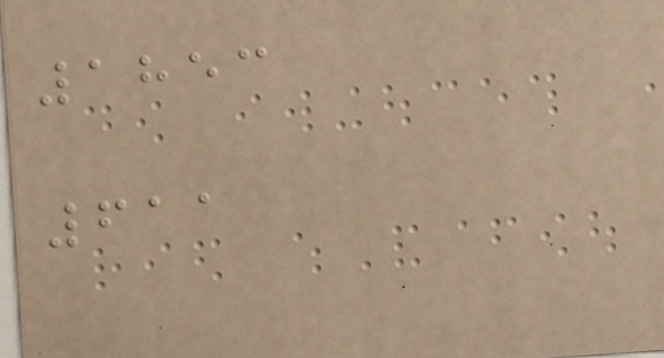1853
611
